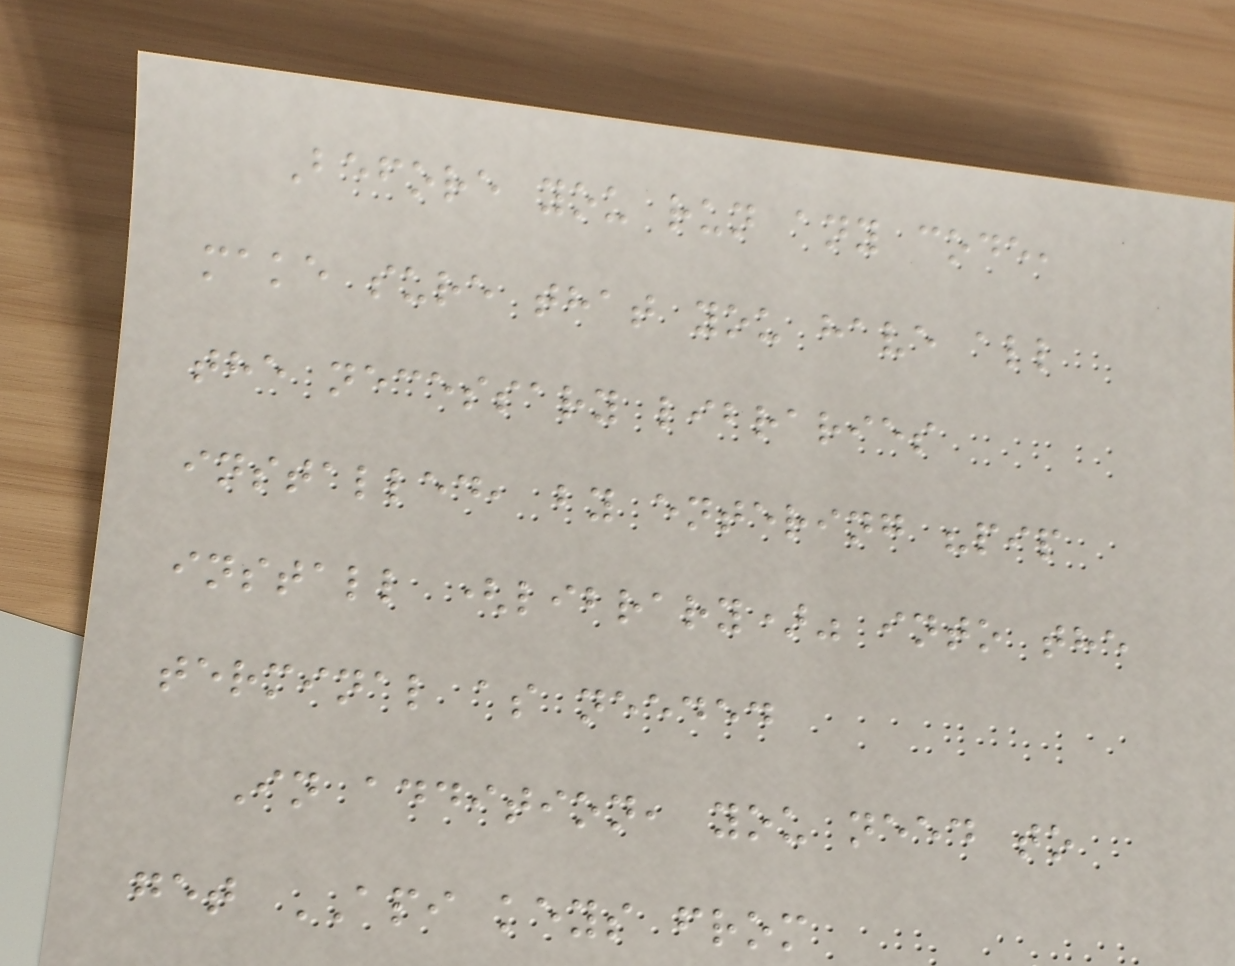Before you run any code,
make sure that you have all
the necessary libraries
installed, by entering "pip
install (library)" into the
terminal as needed
In addition, you need to
get API keys from
